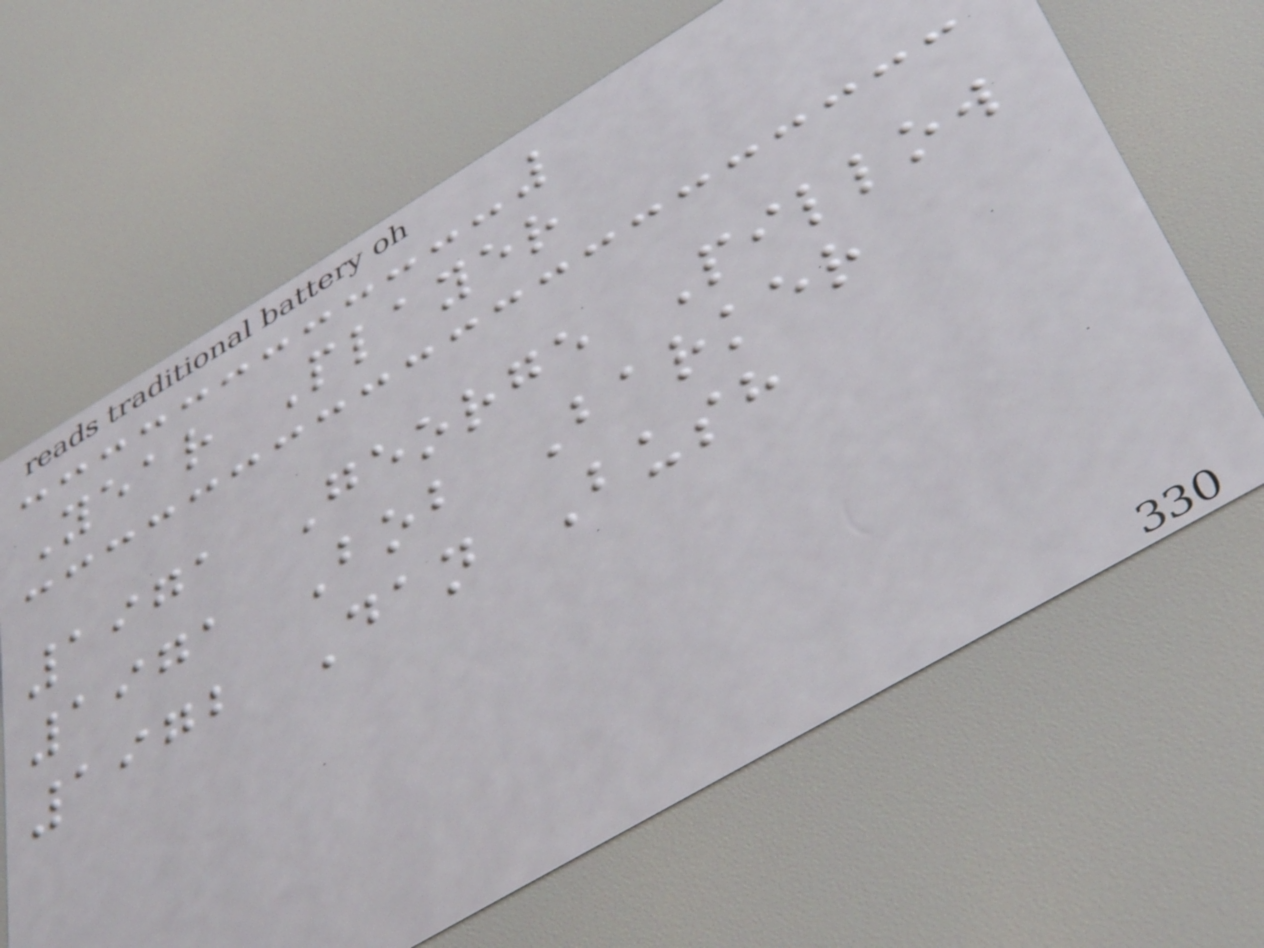Year Player
1971 George Pillow
1971 Bob Barker
1972 Dan Bush
